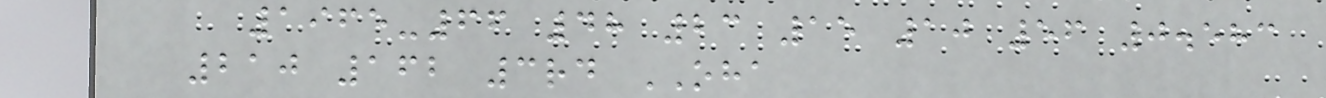1965-66 48 23 15 10 56 0.583
210 162 3rd OHA
